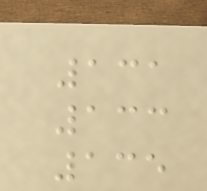131
133
135
